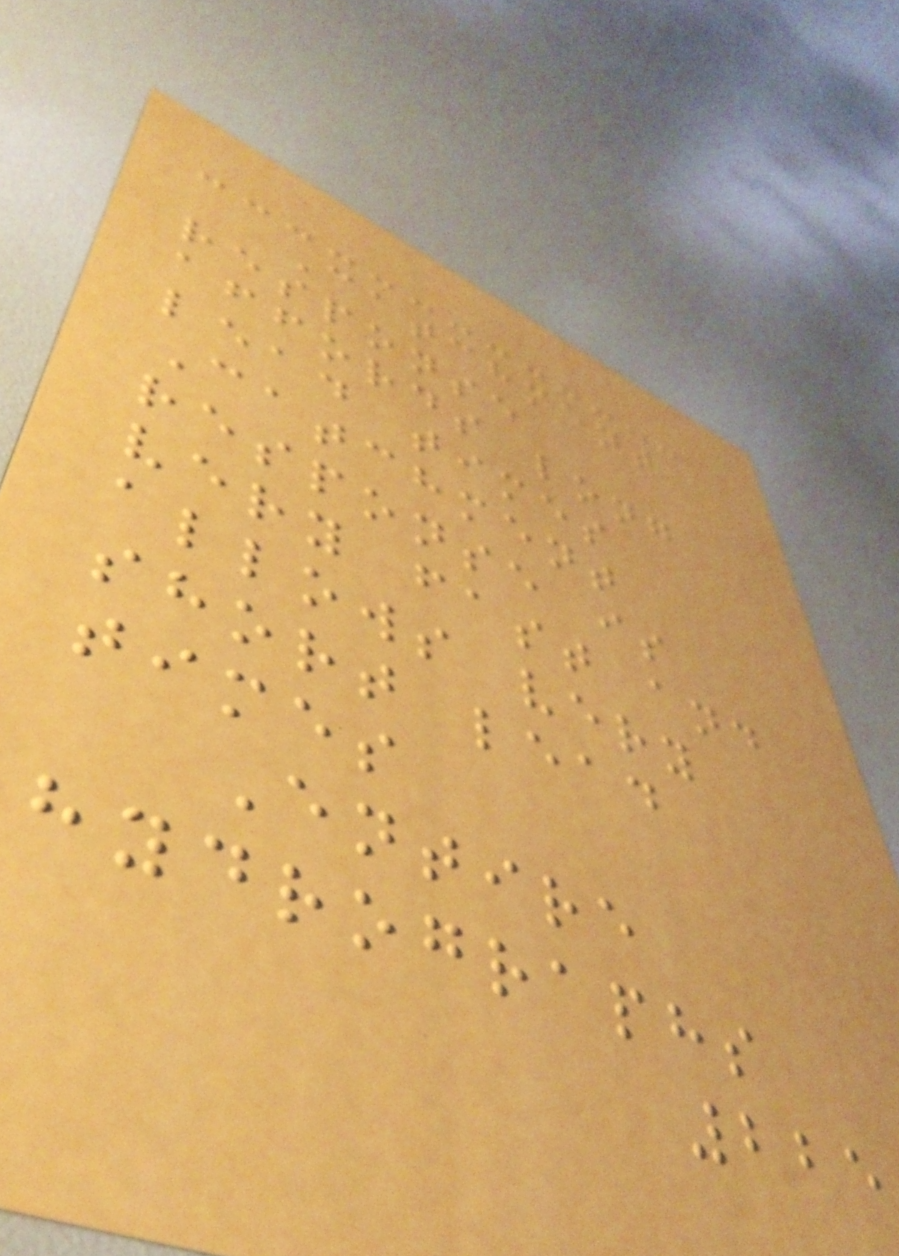Catchment
response
affords long
lead times
Catchment
response is
very fast and
allows very
short lead
times
Entire
hydrographs
225
